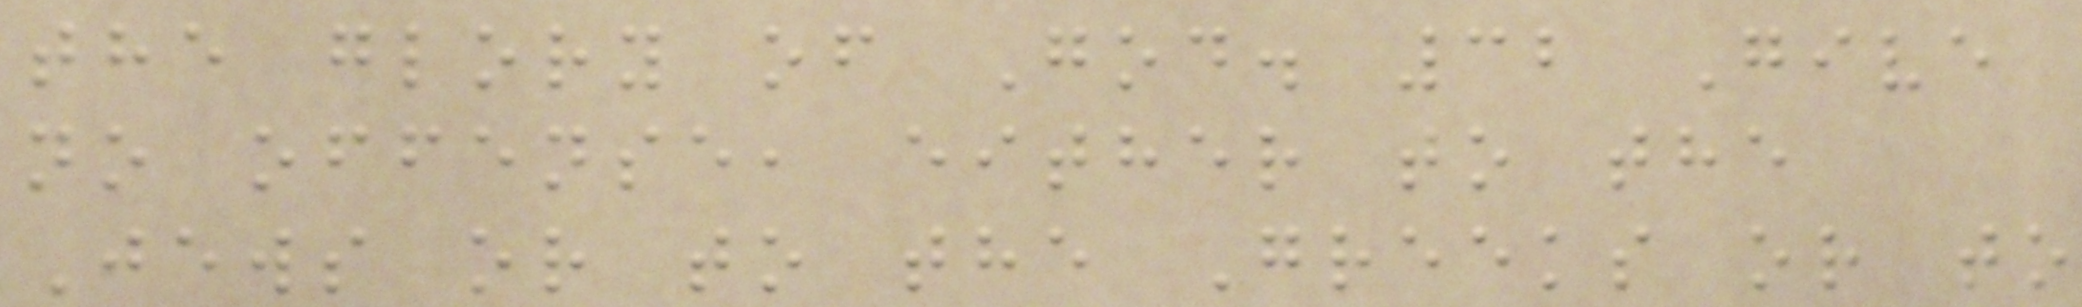the glory of God. 32 Give
no offense, either to the
Jews or to the Greeks or to
